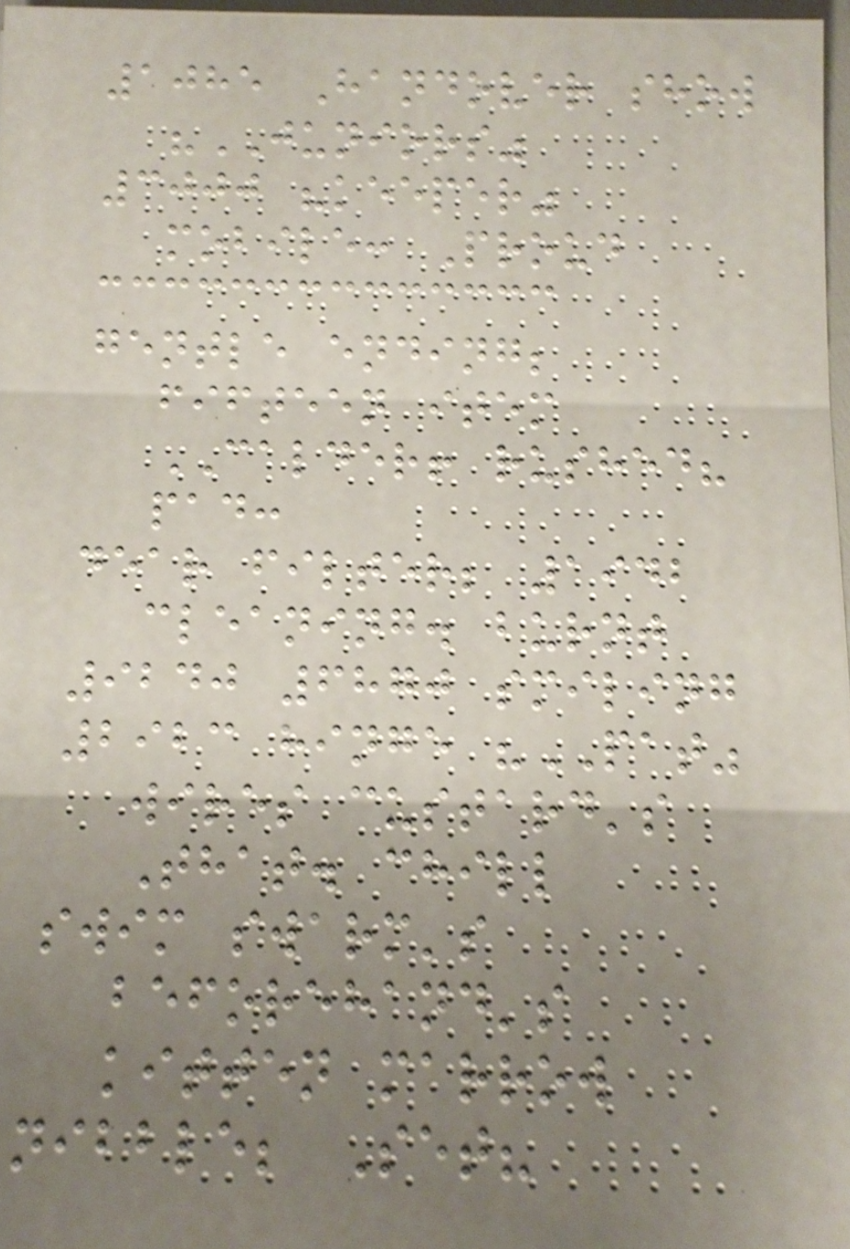1085 Handover show
"JUNIORS"
3000 "keeper"
mobile: Proud
gentle ending;
fifteen item
CALDER! rushed?
pad:
dear filter; 1942
cleaning. burnt
9240 6870 smiling
2923 hinge "PAT"
wires custard's
That. chill
swim swarm's
beforehand's
kitten marrow
nibble; Set?
